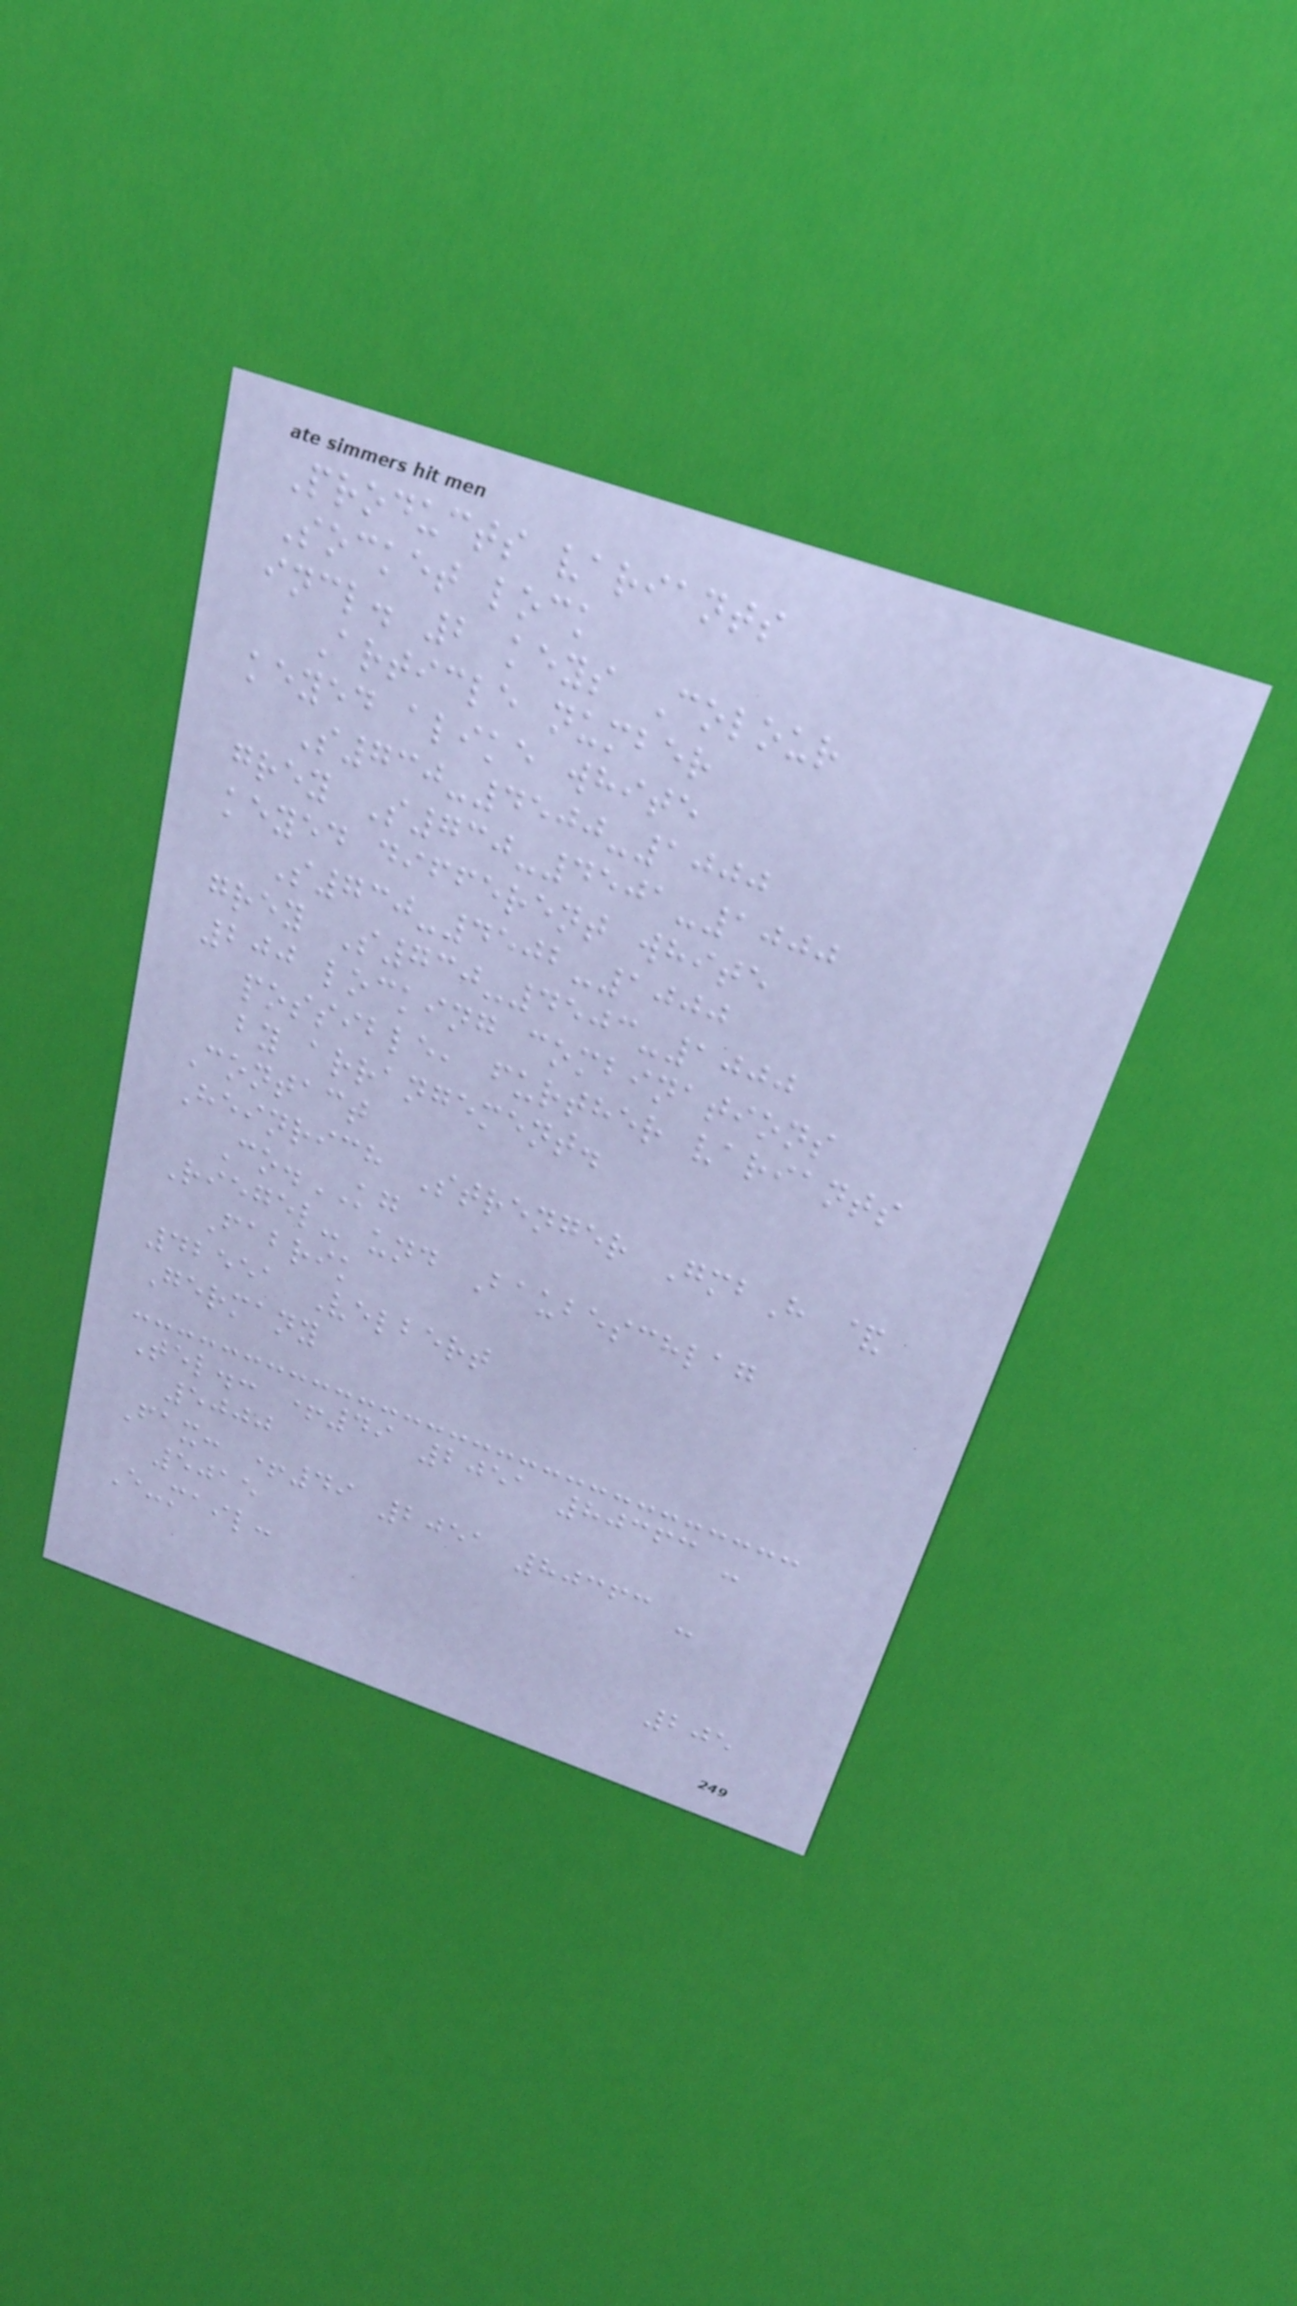Products variants
Socket lock
incl. 2 keys Colour
Article number
keyed alike white
S730-4500-1000
grey S730-4501-1000
keyed different white
S730-4502-1000
grey S730-4503-1000
200 locking combinations
possible, further variants
by arrangement.
Contact
Heinrich Strenger GmbH &
Co.KG
Riegel- und Baubeschlag
Fabrik
42551 Velbert
Germany
Tel.: +49 2051 80363 -
5000
Fax: +49 2051 80363 -
5015
E-mail:
205
